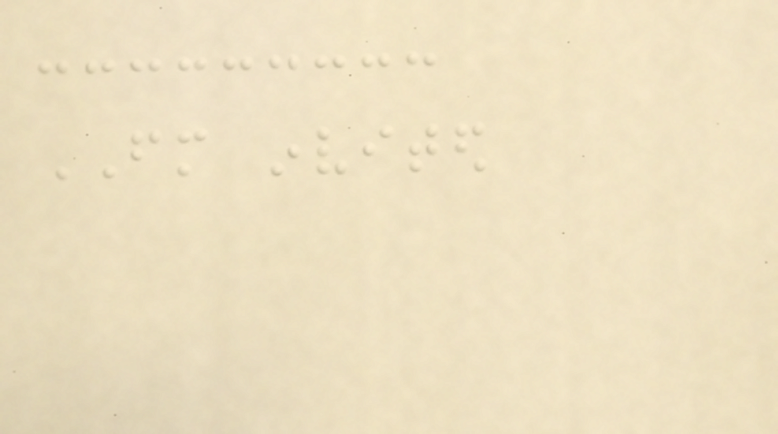FM invited
